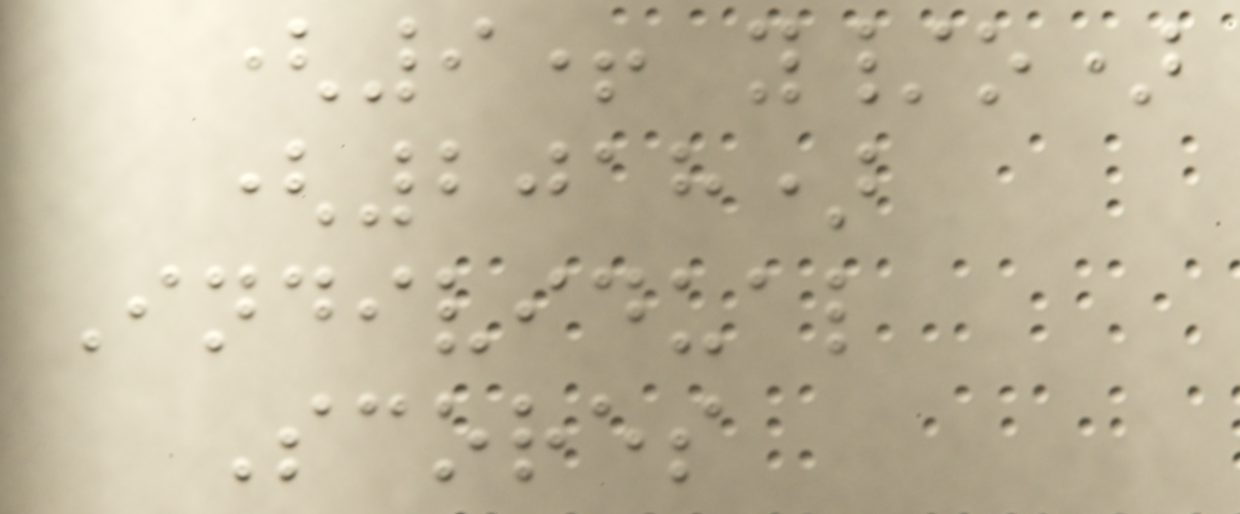(9+ y/o)
(2018)
Individual
Scores
